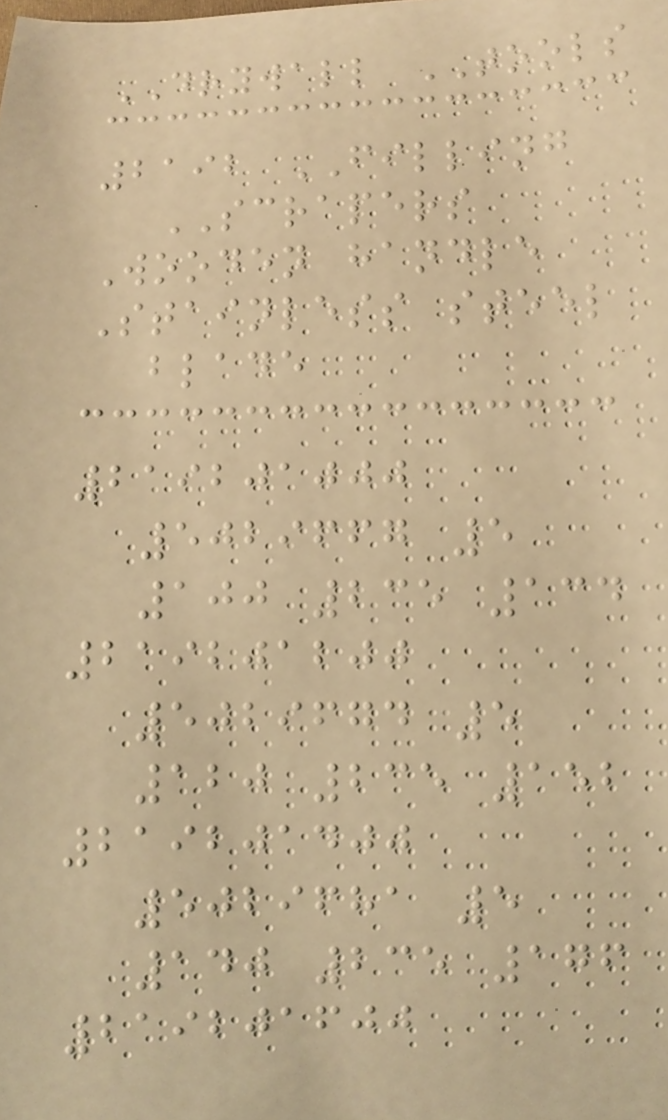DRYWALL TOOLS
2192 FILLING
SCRAPERS
Wooden handle
Stainless steel
blade
219201000
5029667 5
100 235 134
219201200
5029674 5
120 235 152
219201400
5029681 5
140 235 176
219201600
